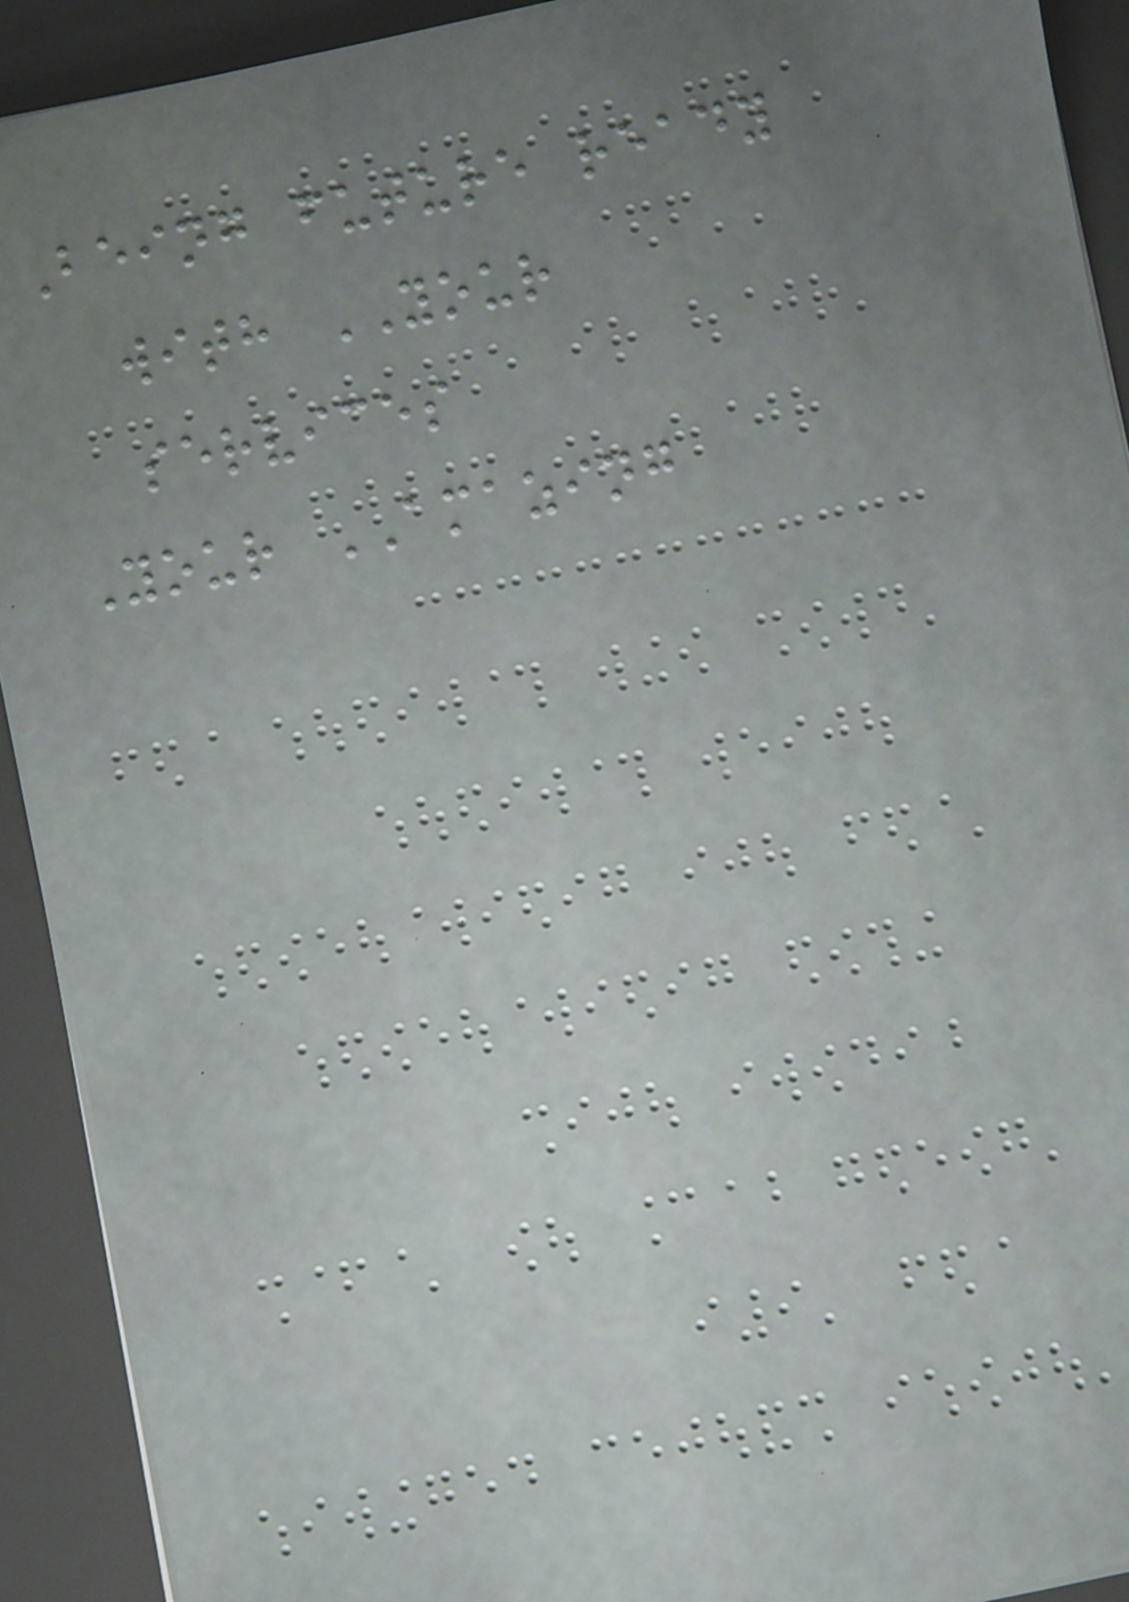Being future ready
with YOUR
services
Your AMAZING
